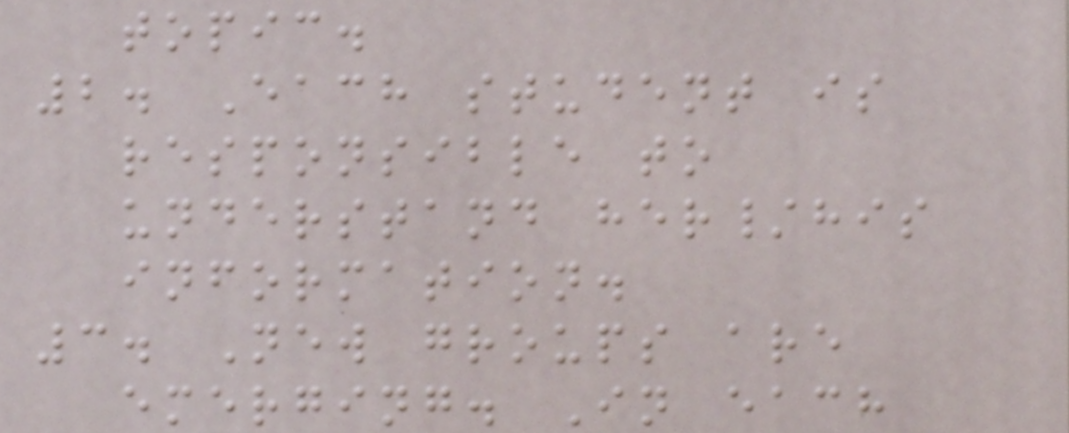topic.
2. Each student is
responsible to
understand her/his
information.
3. New groups are
emerging. In each
